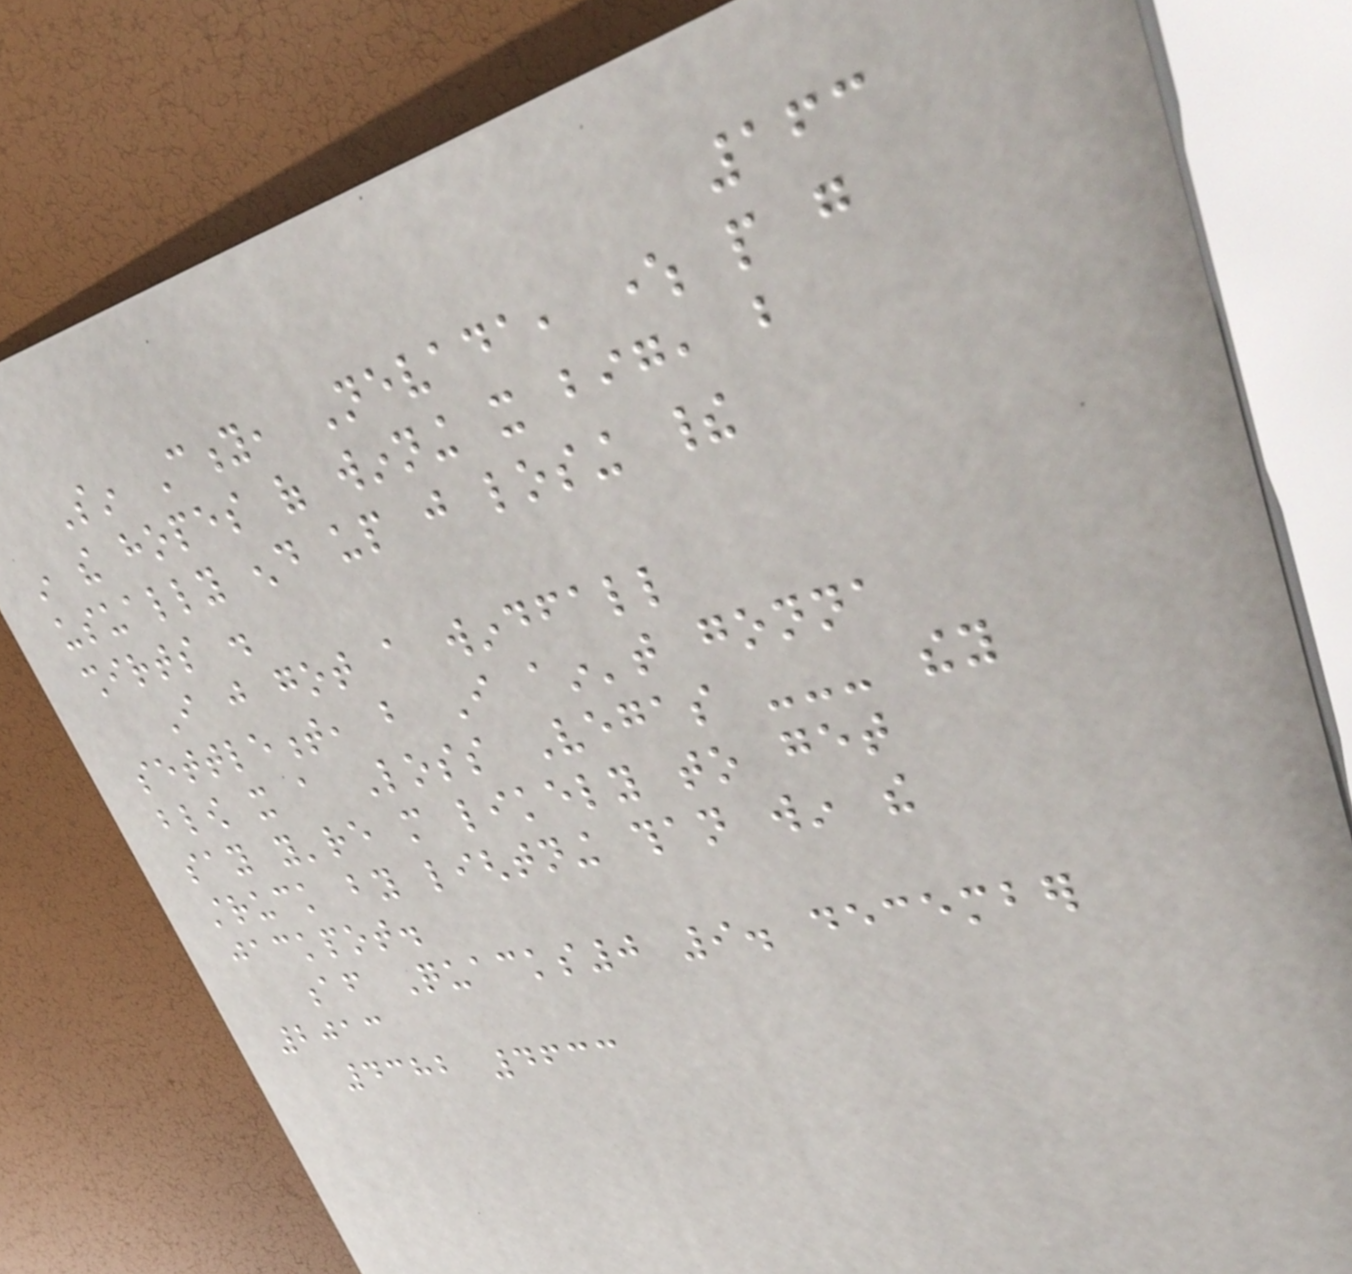163
Sin City, Nevada, where people go
in the hopes of winning it big, but
usually end up just losing their
shirts .
I just got a windfall
settlement, but I ain't gonna
blow it a Loss Vegas --- they
say you're more likely to get
struck by lightning than win the
jackpot.
af Quacks0 9. december
2013
4382 4633
